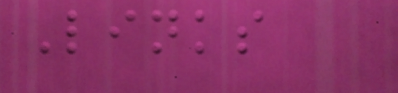Links
